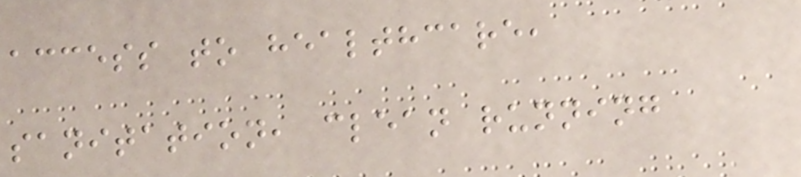access to healthcare,
sanitation, clean running
